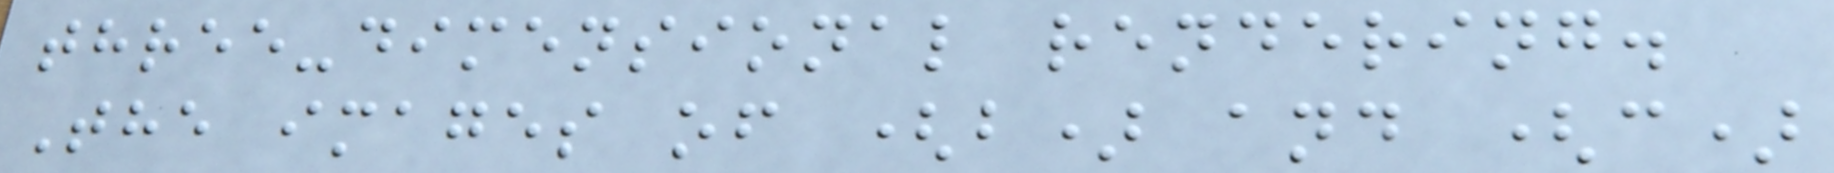three-dimensional rendering.
The images of (b) and (c)
